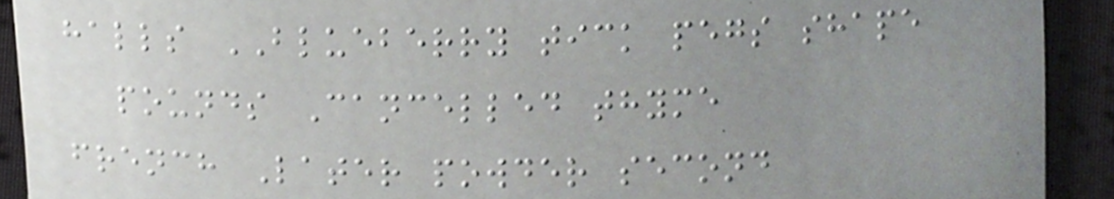halls BLUEBERRY tick pegs shape
pounds Cancelled thyme
french Later powder second
